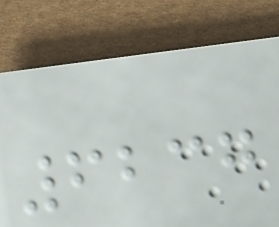6237
